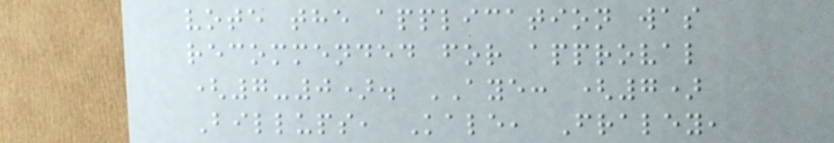vote the application was
recommended for approval
(7-0). AYE: (7)
Billups, Kale, Fraley,
